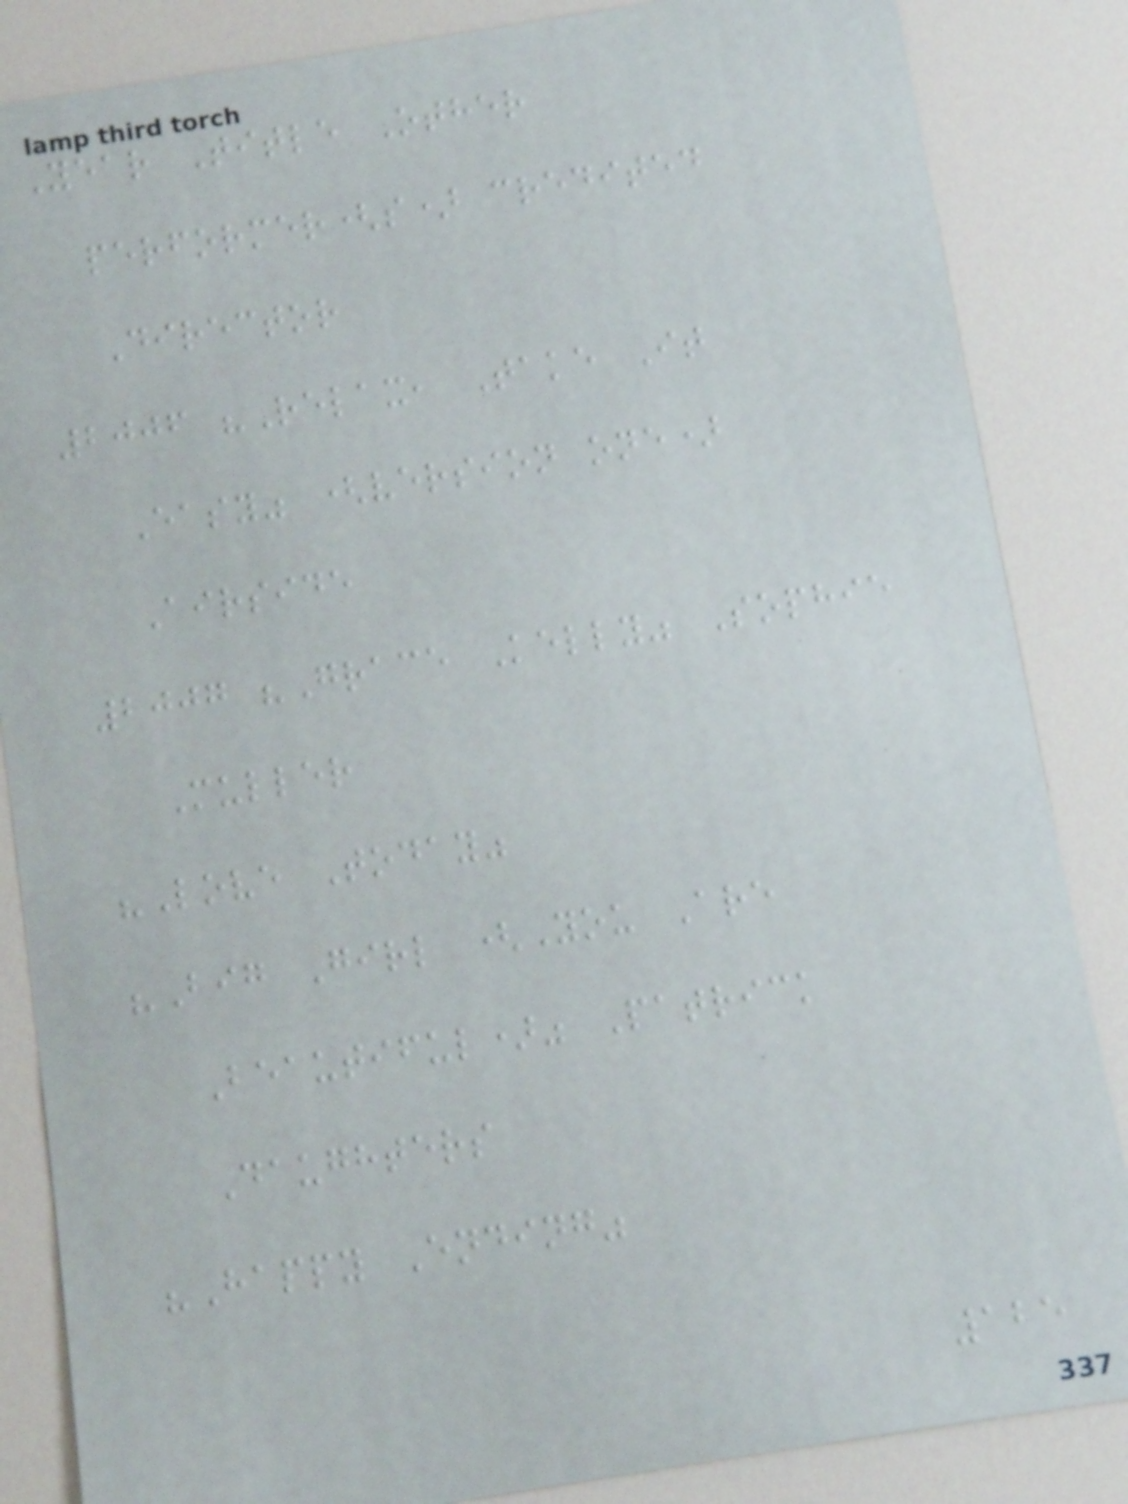Year Title Other
performer(s) credited
Director
2006 "Relax, Take It
Easy" (version one)
Airside
2007 "Grace Kelly" Sophie
Muller
"Love Today"
"Big Girl (You Are
Beautiful)" Patrick
Daughters
"Happy Ending"
125
